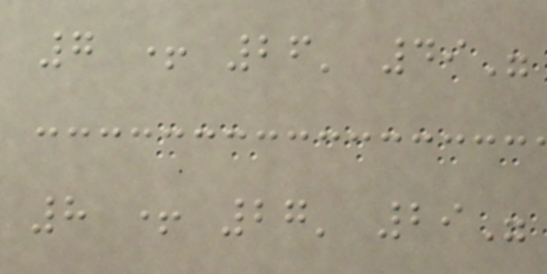7 + 26' 49"
8 + 27' 29"
